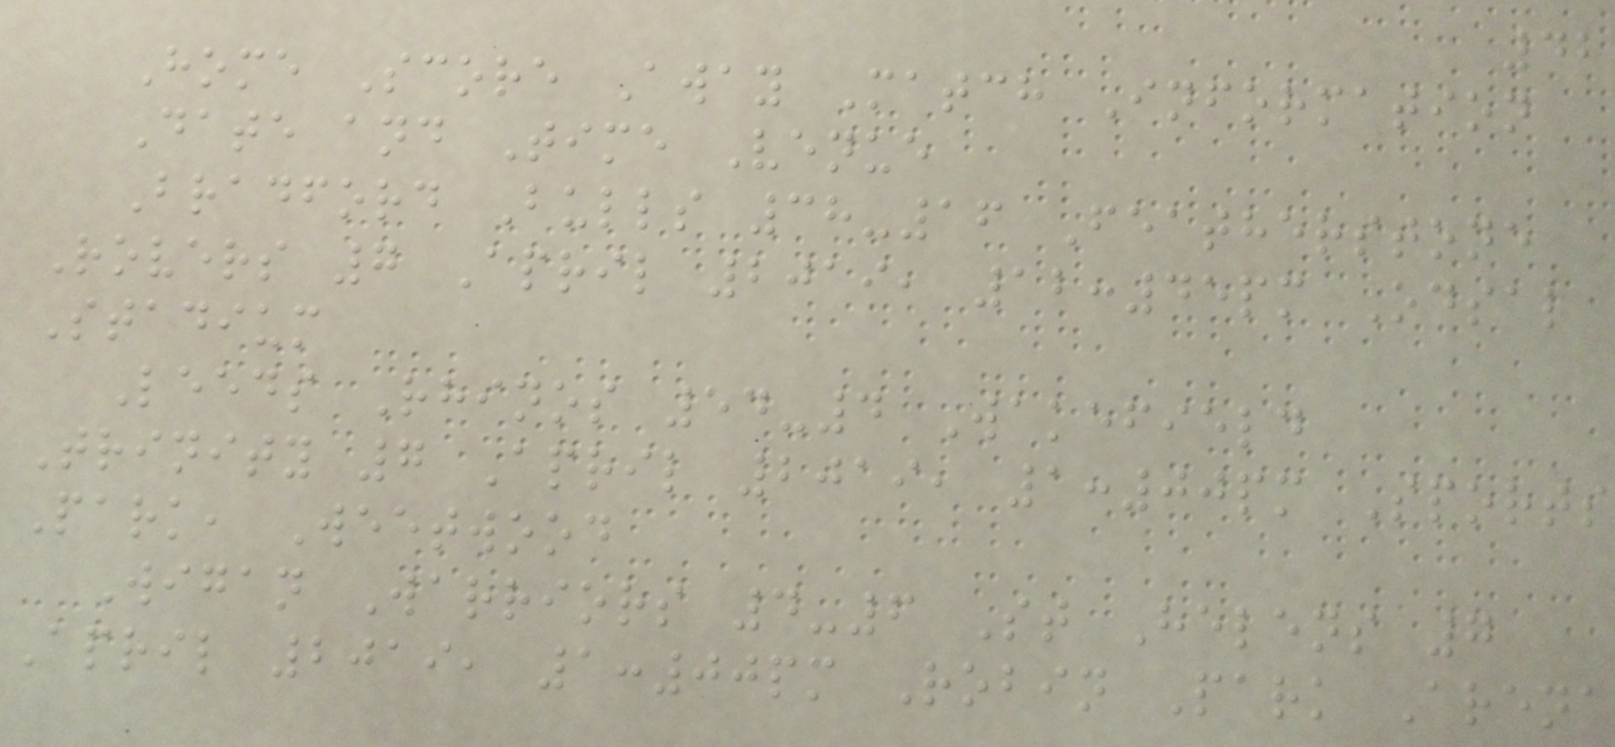42
Home Score Away Match Information
Date and Time Venue
Bradford Bulls 38-16 Featherstone
Rovers 7 April 2019, 12:45pm Odsal
Stadium
Leeds Rhinos 54-4 Wakefield
Trinity 7 April 2019, 1:00pm Sports
Park, Weetwood
Wigan Warriors 4-6 St Helens 7
April 2019, 1:00pm Robin Park Arena
